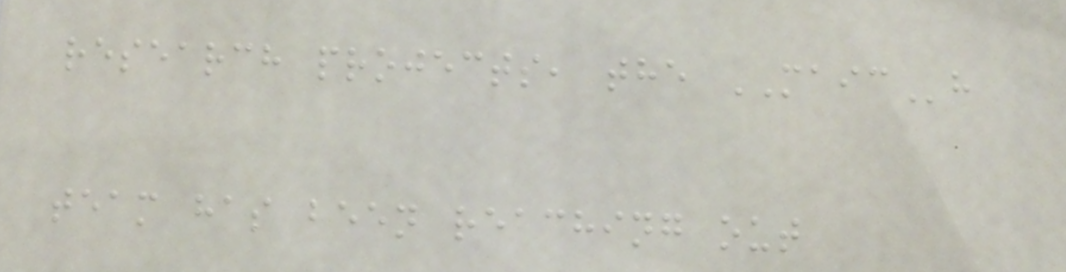research projects, the MAICh
team has been reaching out
